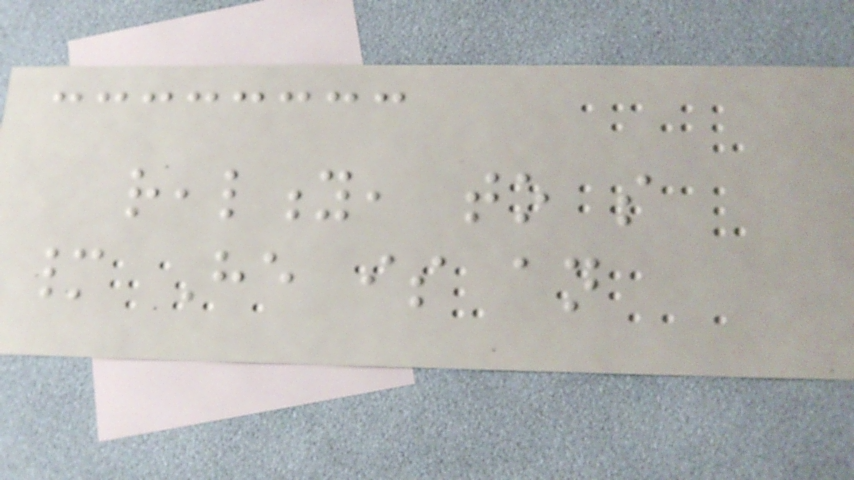reality, to so
many He is an
